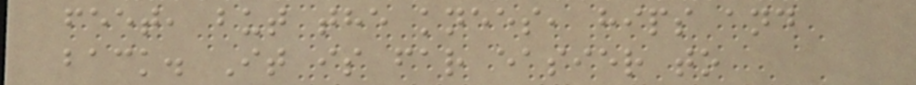feet, but the knees, hips and
back. It is far easier to
